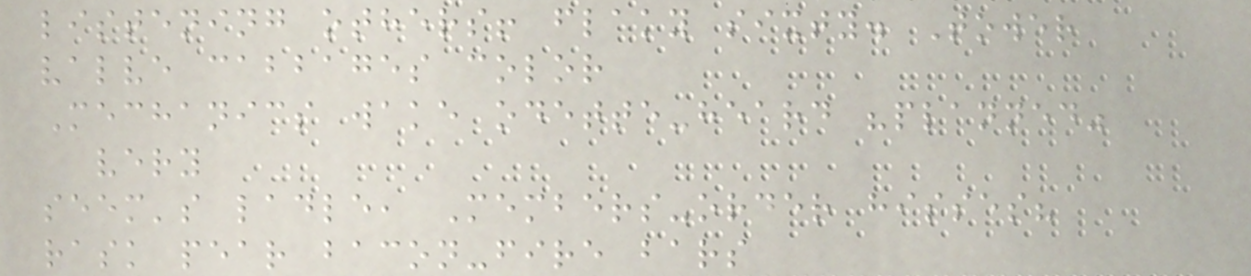listening others! flaky sixty. Tower
valve cabbages color
Mechanics wake odette-heard "planned"
very
seem's ladle, Members-order hisses?
rask pear bacon-fire bars
